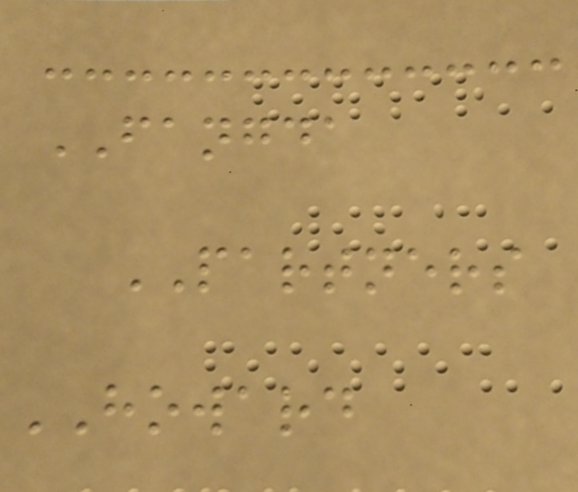FANGDA
PARTNERS
HOWARD
